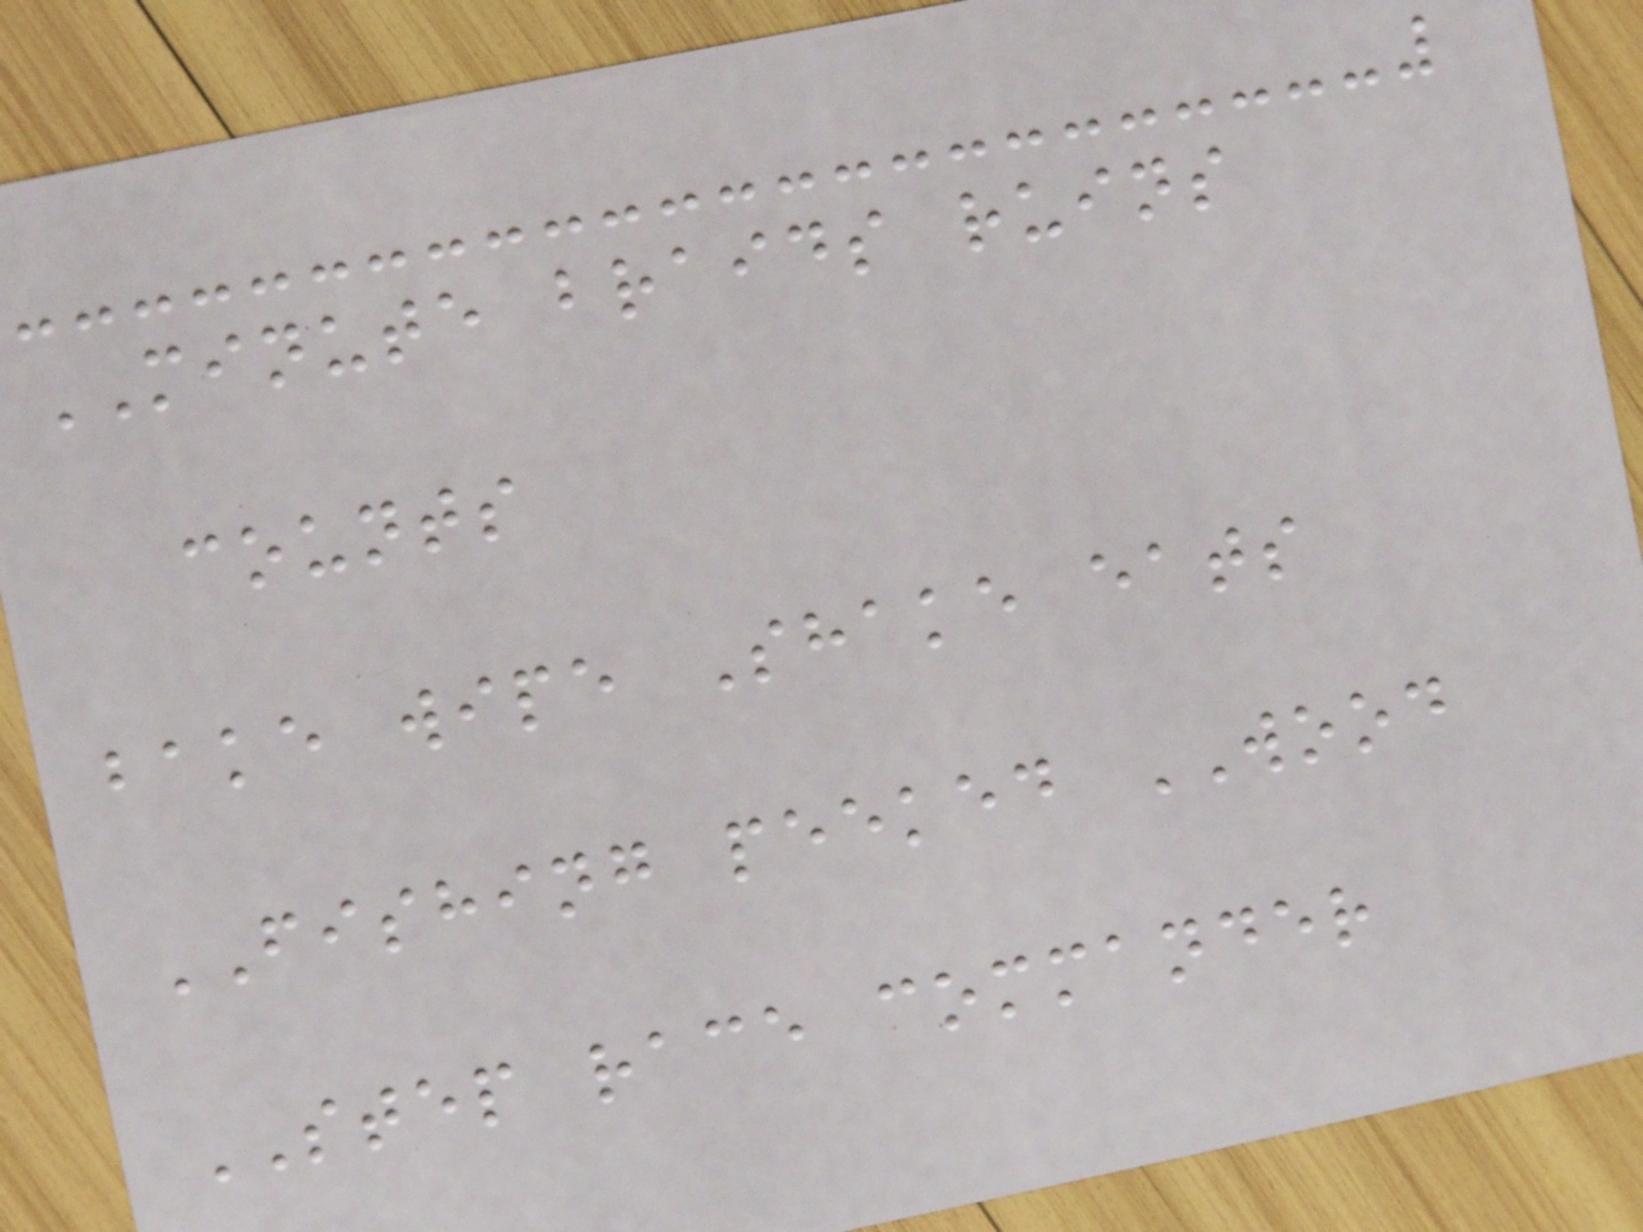MINUTE braids ruins
counts
bake wipe Shake eats
FISHING peeked WOOD
STEP race commander
